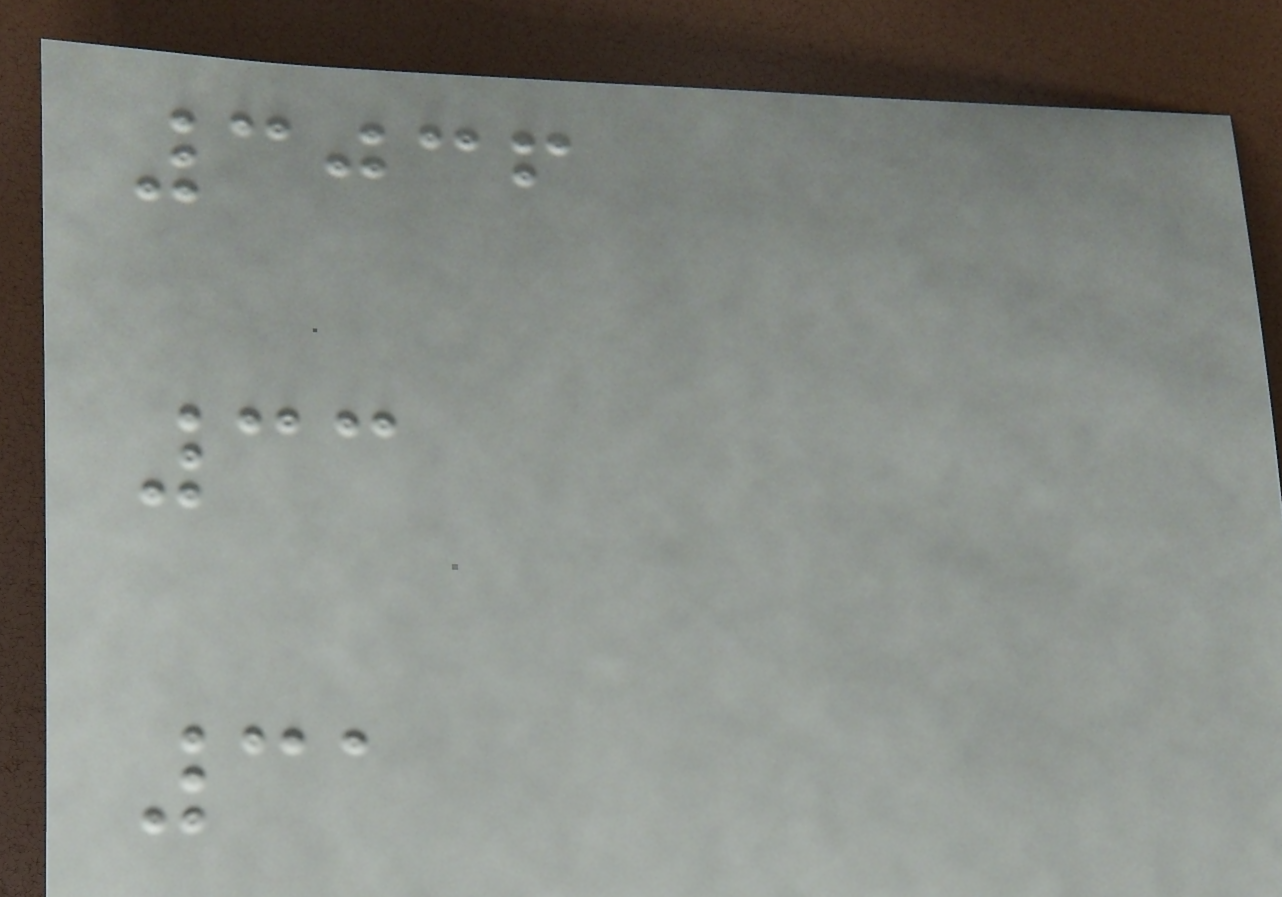3036
33
31
